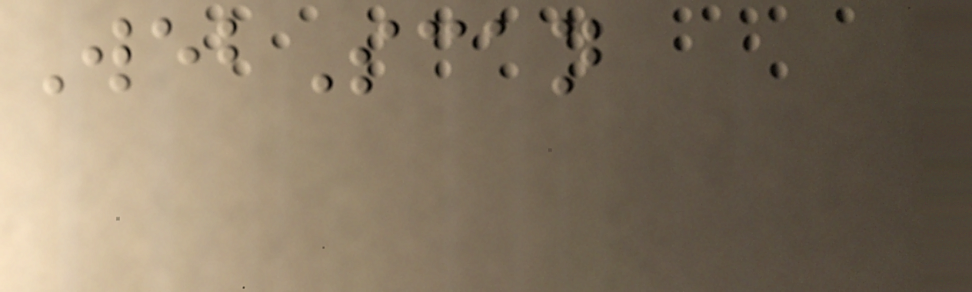WebScan
